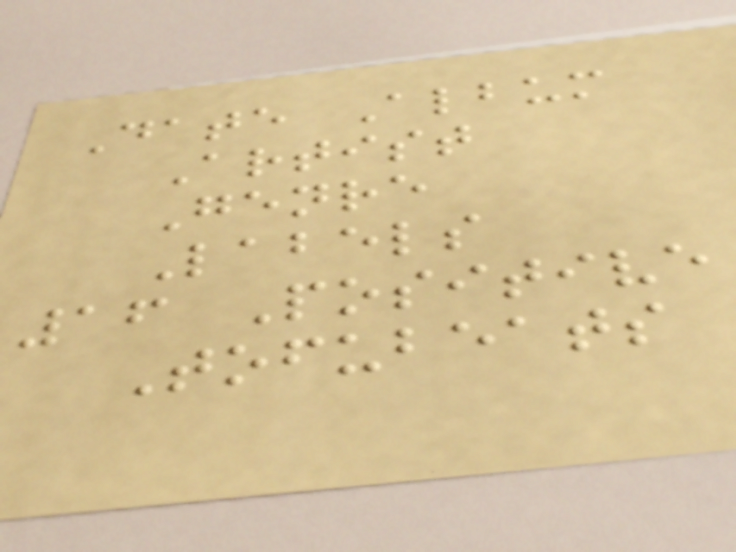Date Album
Artist
Genre
Labels
16 Positive
Tofubeats
